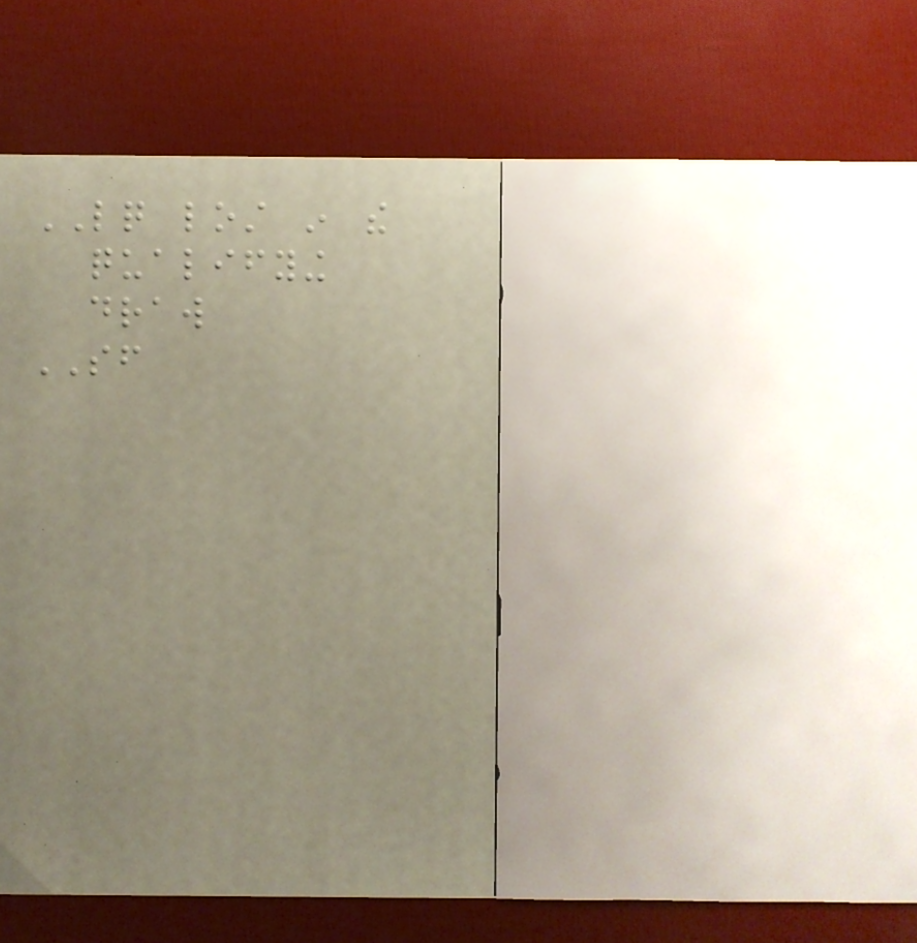LQ lost in the
qualifying
draw
SF
